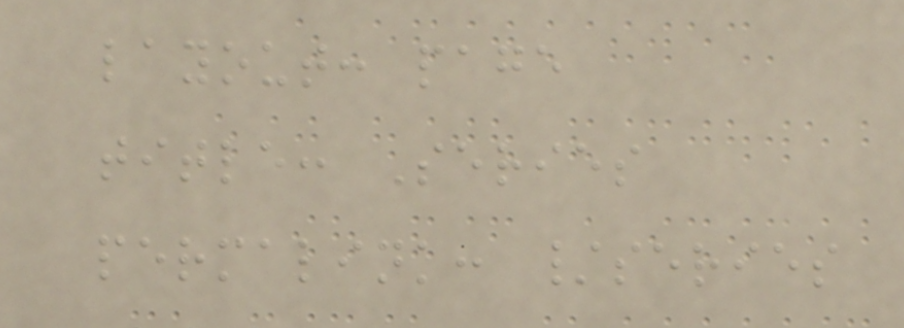layout: page
title: Series
permalink: /series
